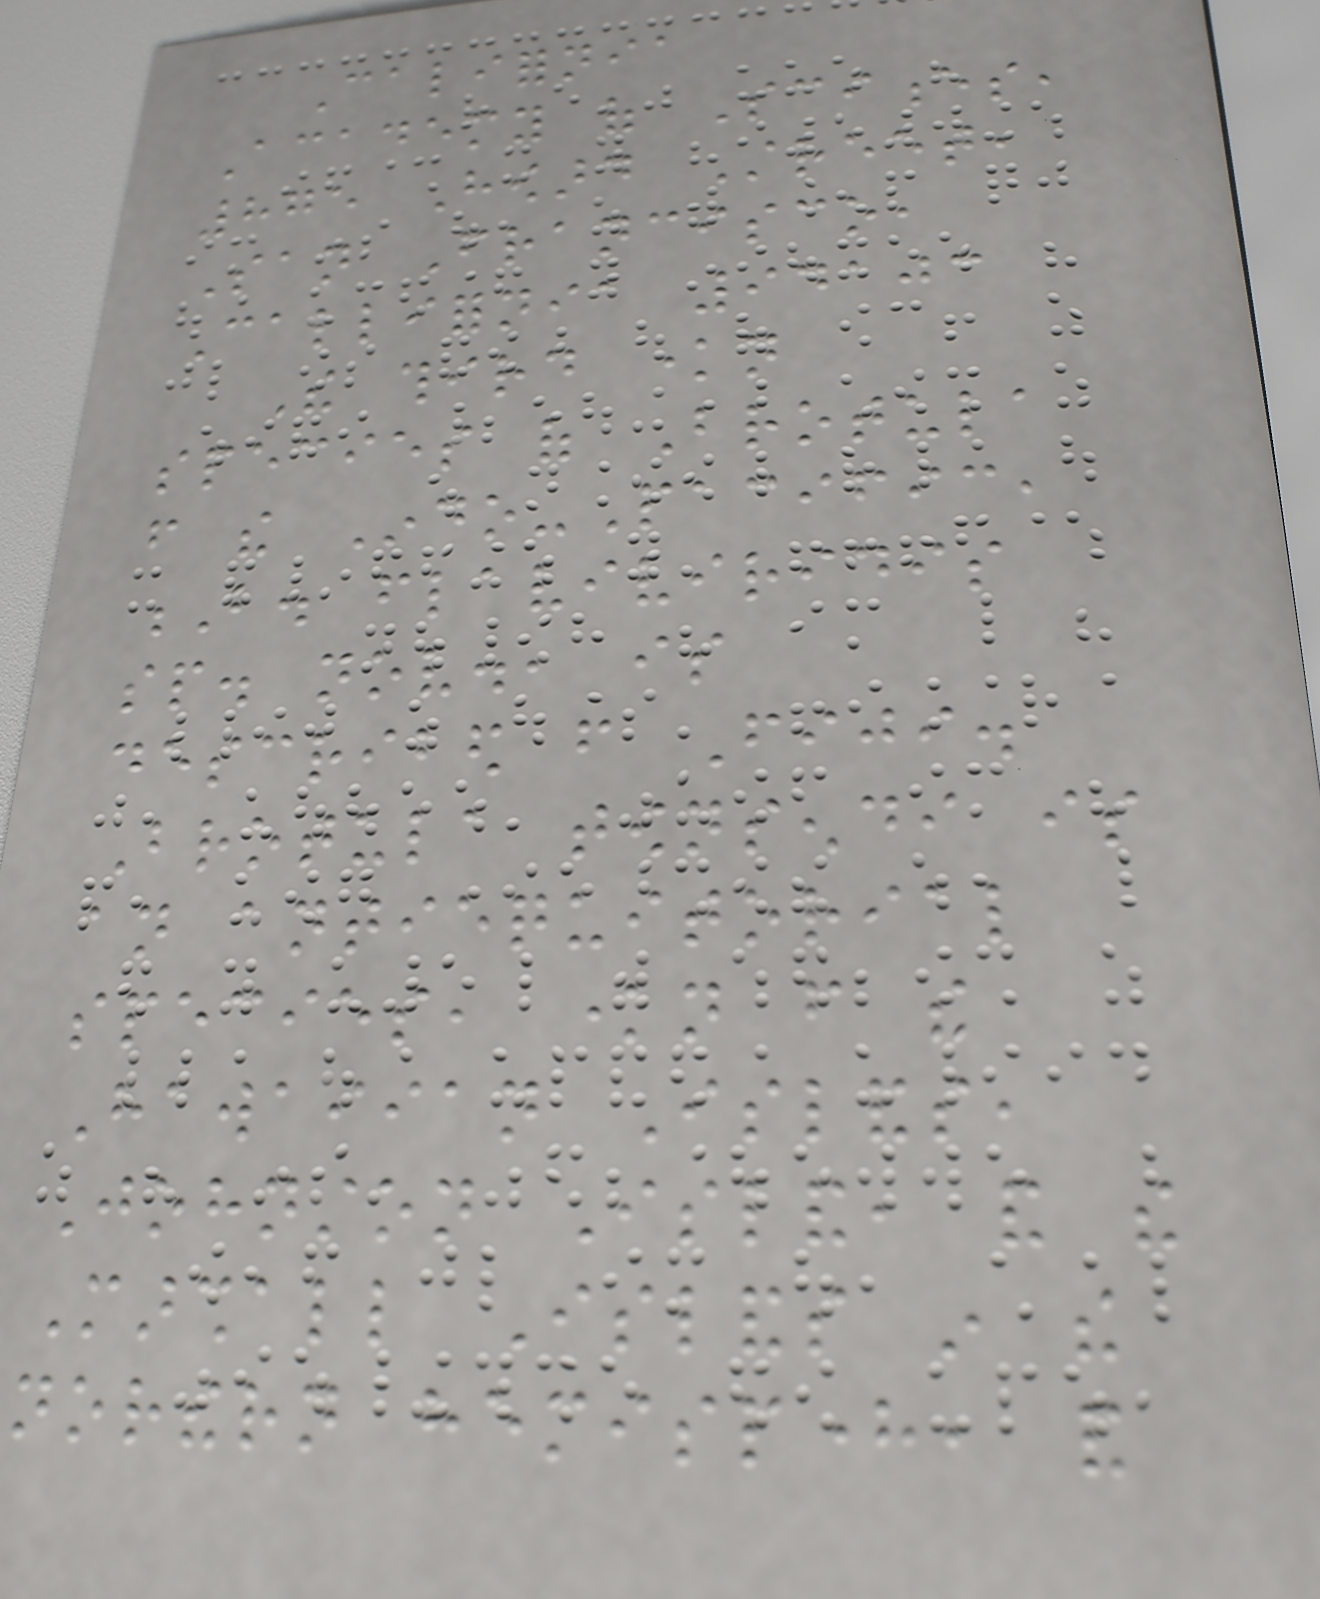California
Academy of Sciences,
875 Howard Street,
San Francisco,
Callifornia 94103
The third known
species of Brotula
from the Indo-Pacific,
B. flaviviridis
sp. nov., is
described from Fiji.
Brotula townsendi is
an antiequitorial
species, known from the
Hawaiian Islands,
Johnston Island, and the
Marshall Islands in the
northern hemisphere, and
